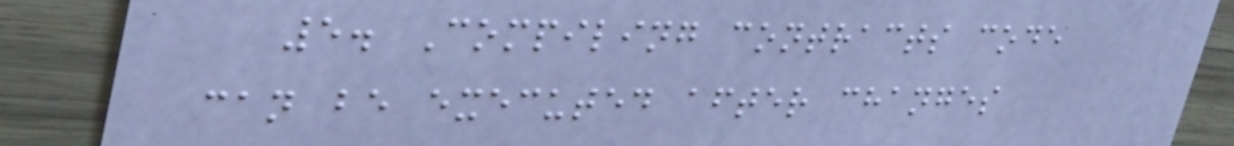5. Compiling contracts code
can be executed after changes
